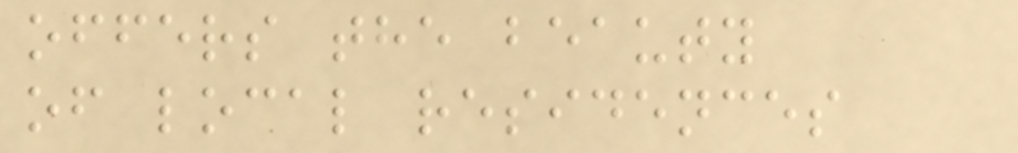offers the beauty
of local residences
